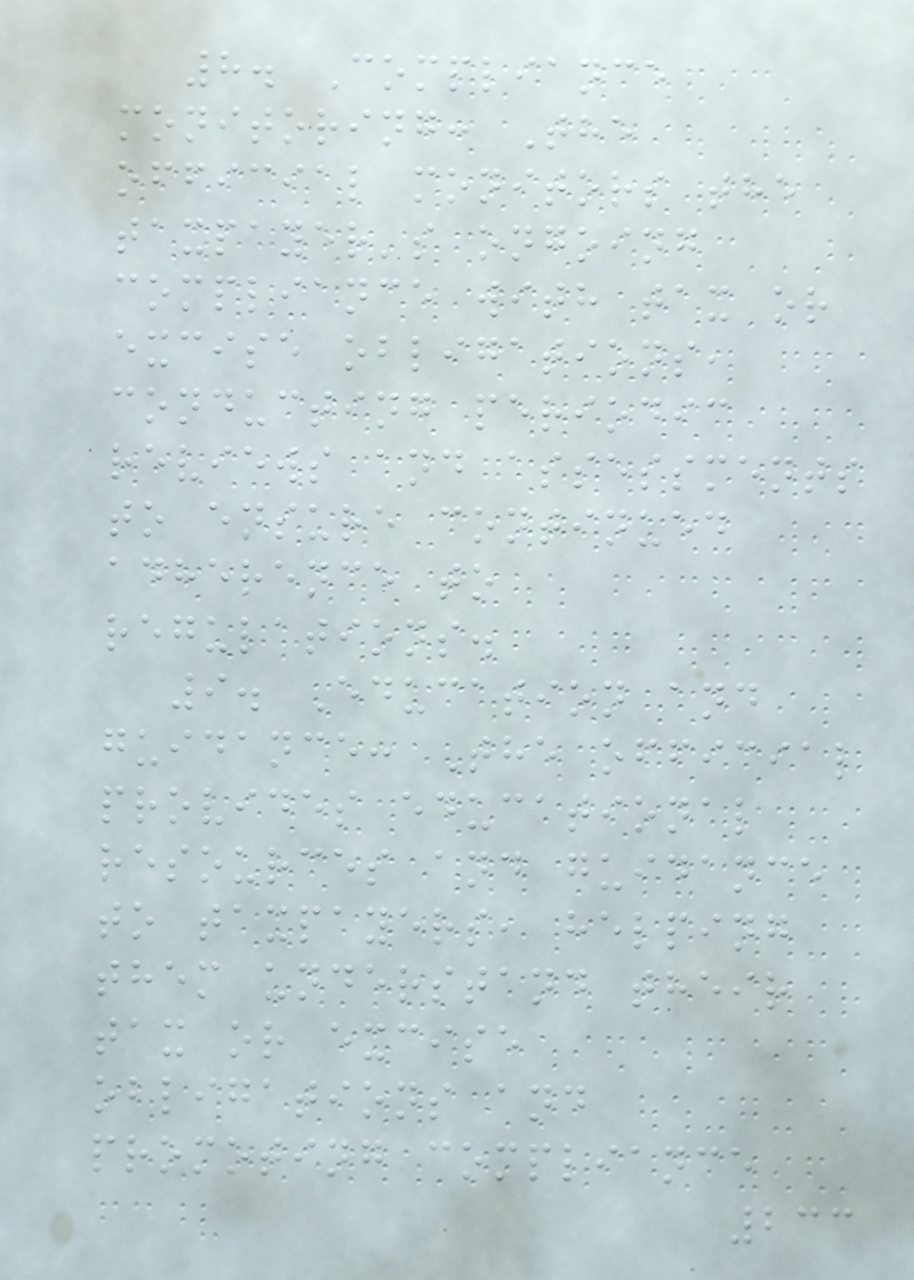8. Compliance
monitoring: The
official monitors the
taxpayer's ongoing
compliance with tax or
excise obligations,
conducting periodic
reviews and assessments
to ensure continued
adherence to
regulations.
9. Education and
guidance: The official
provides educational
resources and guidance
to taxpayers, helping
them understand their
tax or excise
obligations and
promoting compliance
233
